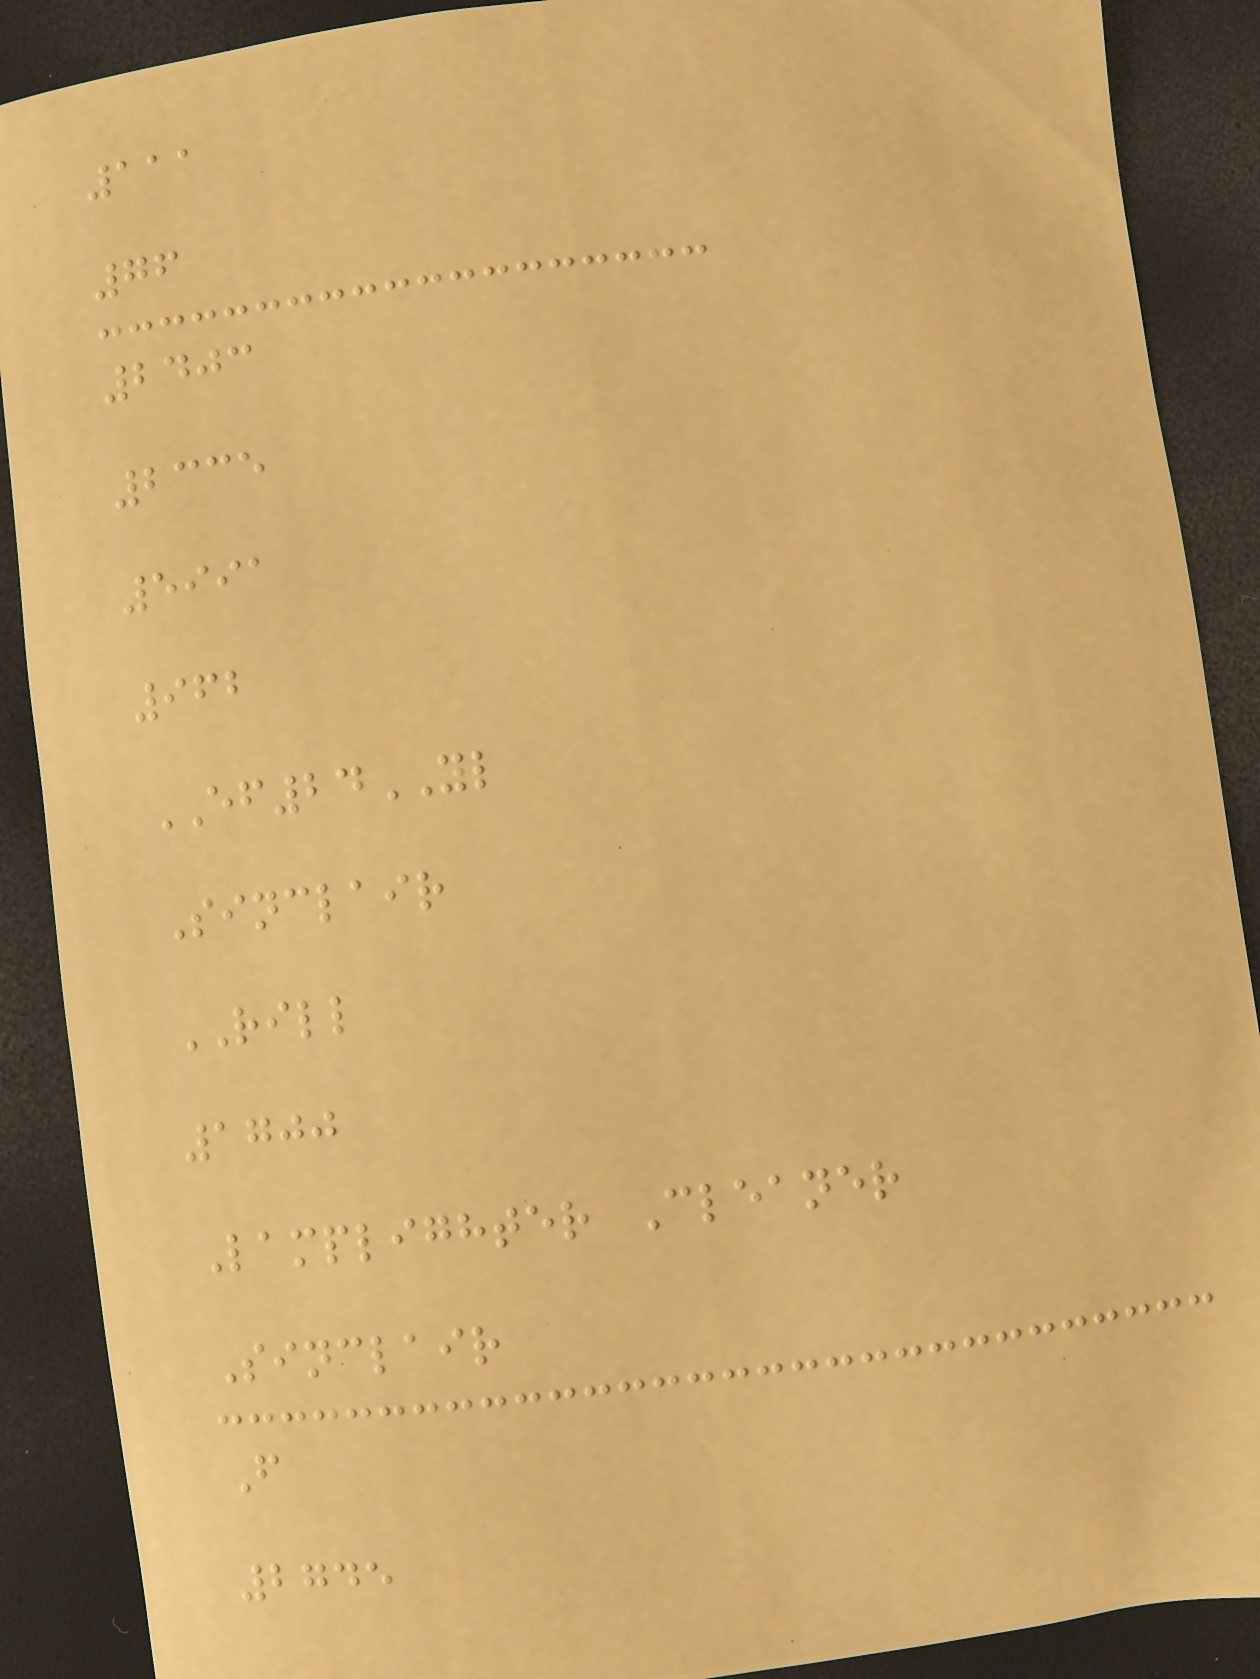111
76
2403
2335
5991
962
EF24YL
Sinclair
RILL
1700
Lamplighter Cleaner
Sinclair
F
2745
